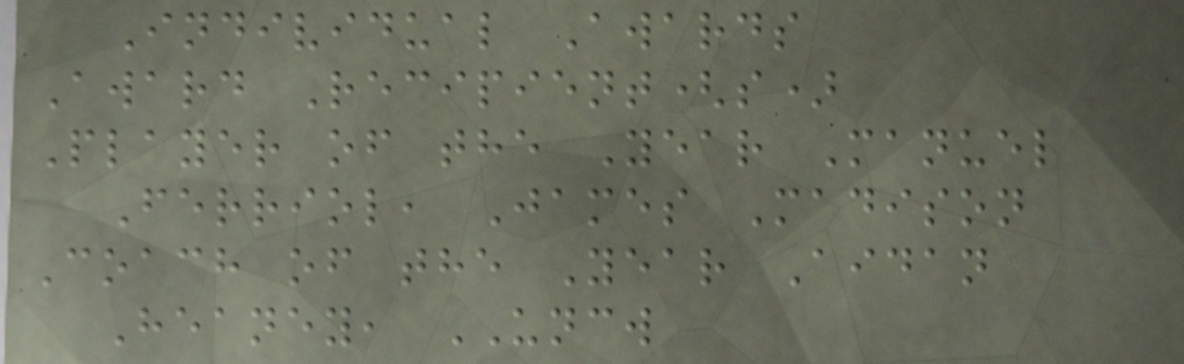Individual Awards
Award Recipient(s)
Player of the Year Manuel
Ferriol, James Madison
Coach of the Year Aidan
Heaney, UNCW
